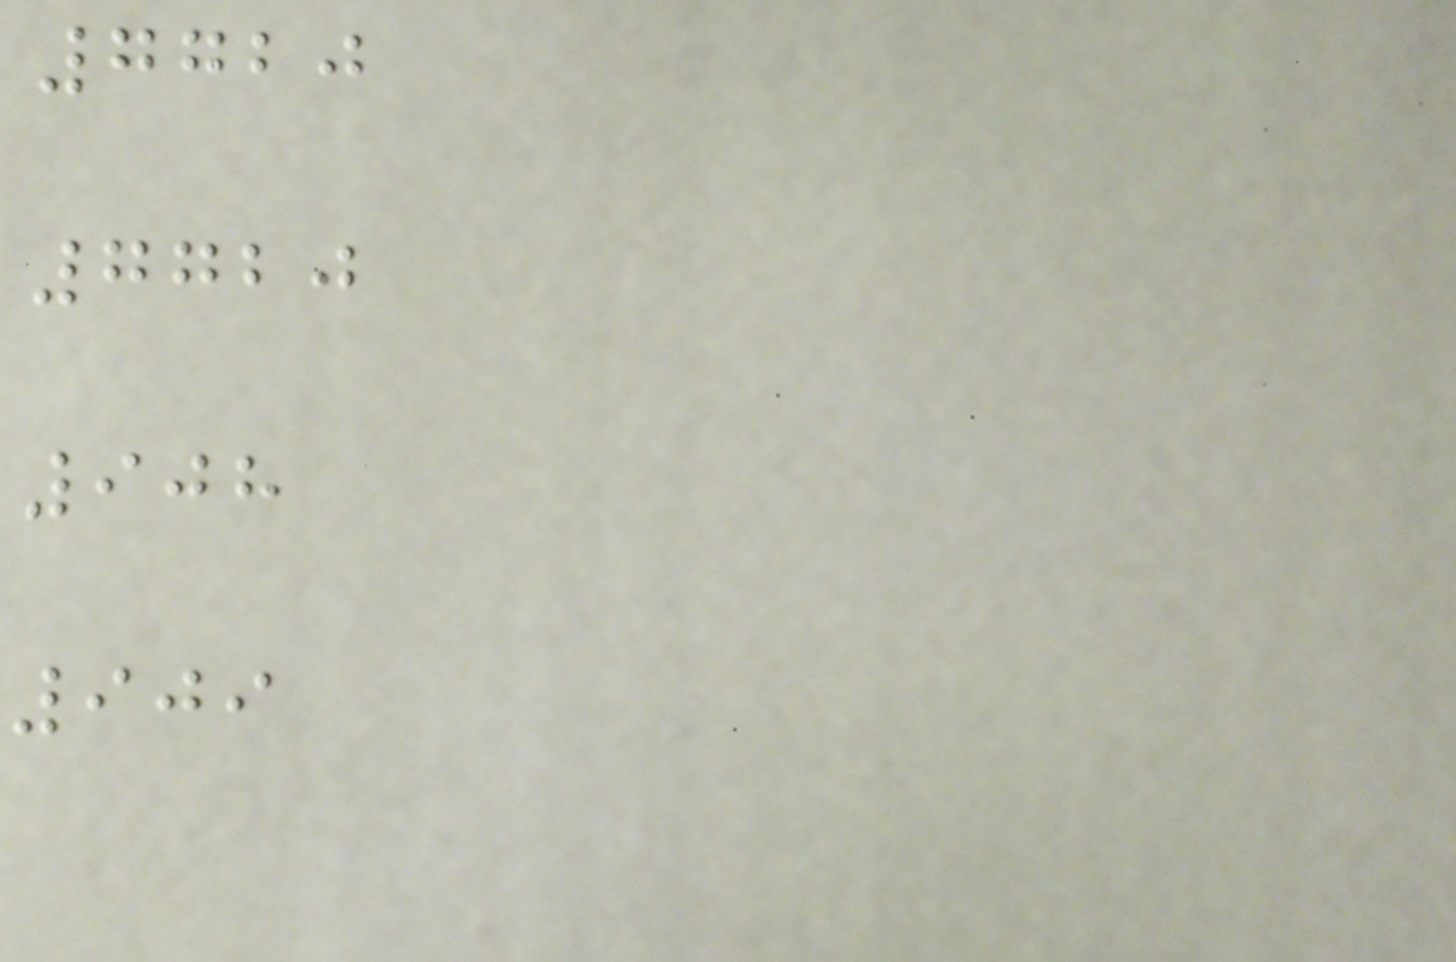7720
7720
908
909
